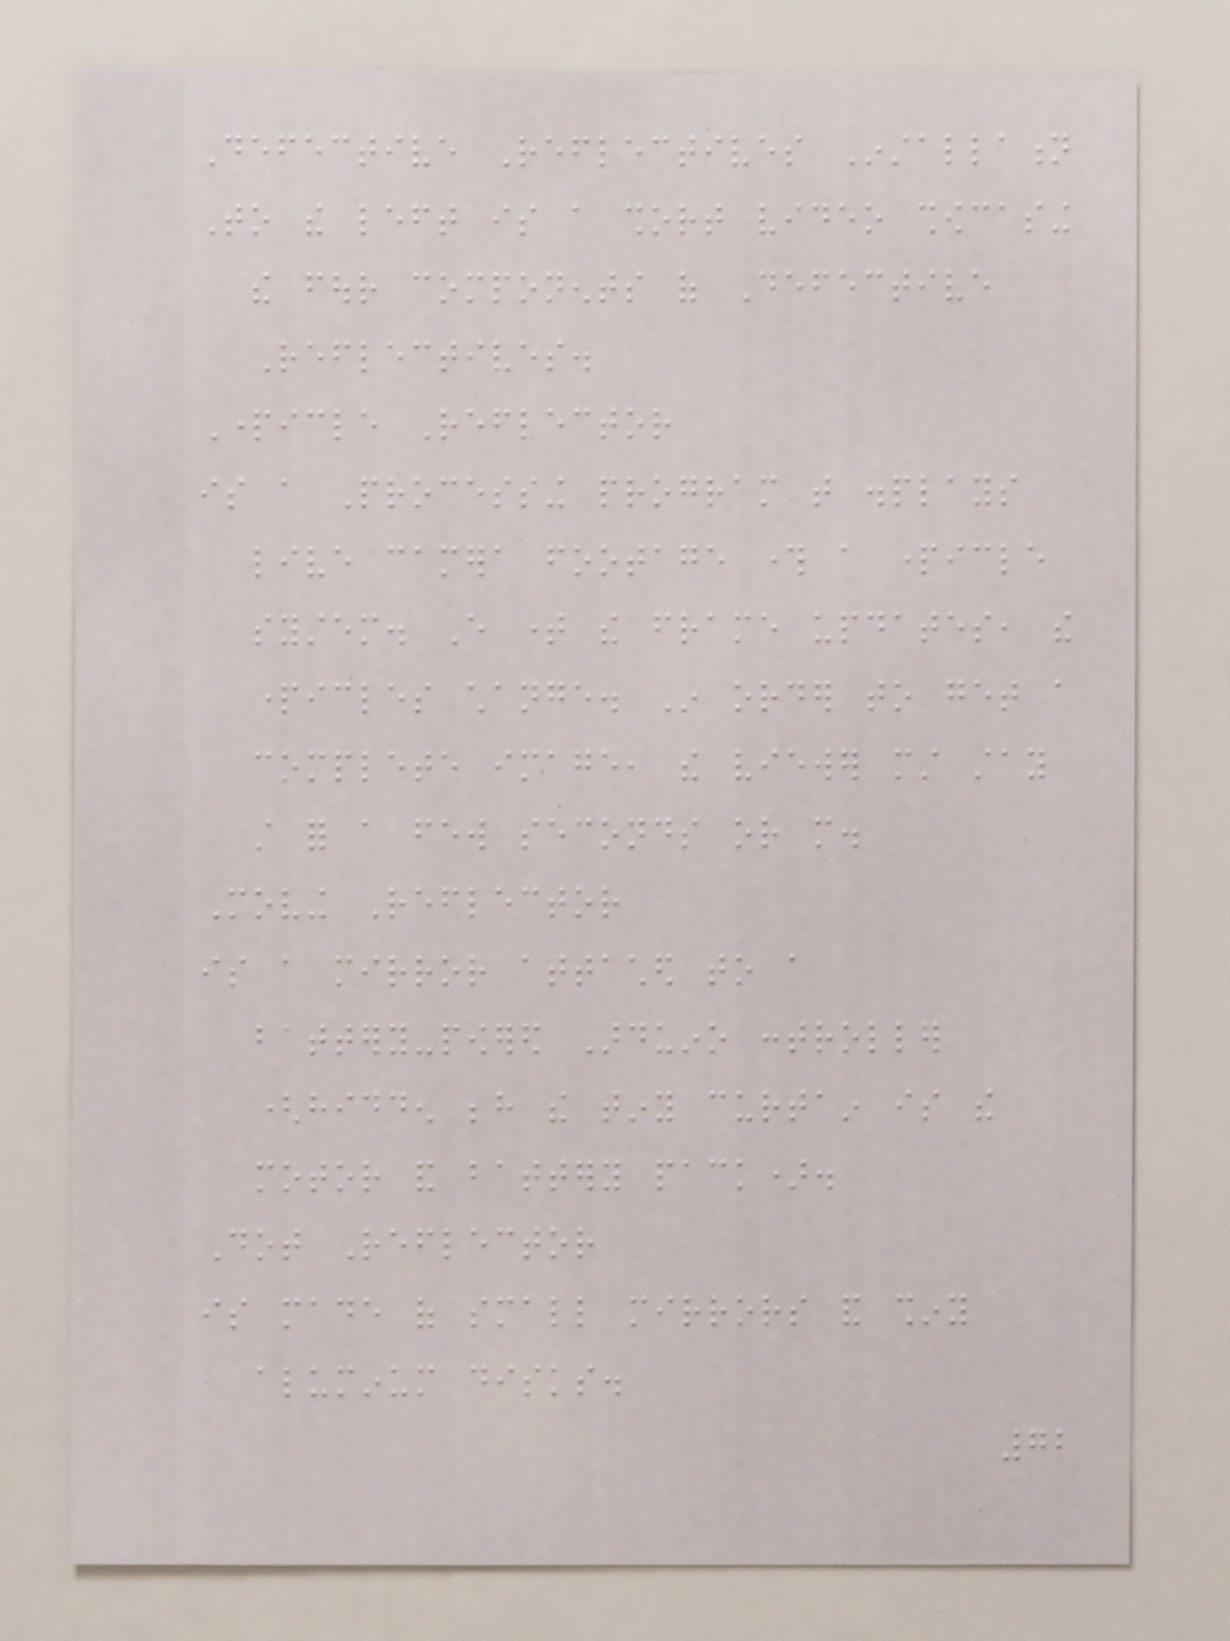Defective Reflectives Installation
To the left is a short video showcasing
the four components of Defective
Reflectives.
Particle Reflector
is a Processing program that displays
live camera footage through a particle
system. Every time the frame updates, the
particles change. In order to get a
complete image, the viewer must stay
still for a few seconds or more.
Moving Reflector
is a mirror attached to a
battery-powered Arduino controller
(hidden behind the tiny curtain is the
motor and battery pack).
Dot Reflector
is made of small mirrors and shiny
aluminum disks.
72
